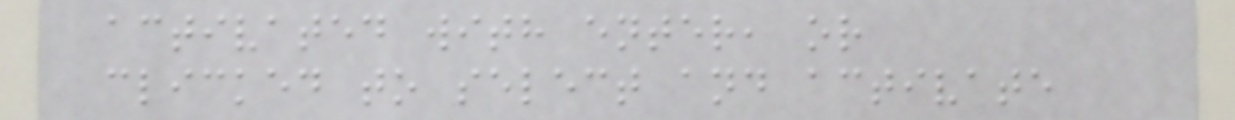activated with enter, or
clicked to select and activate
